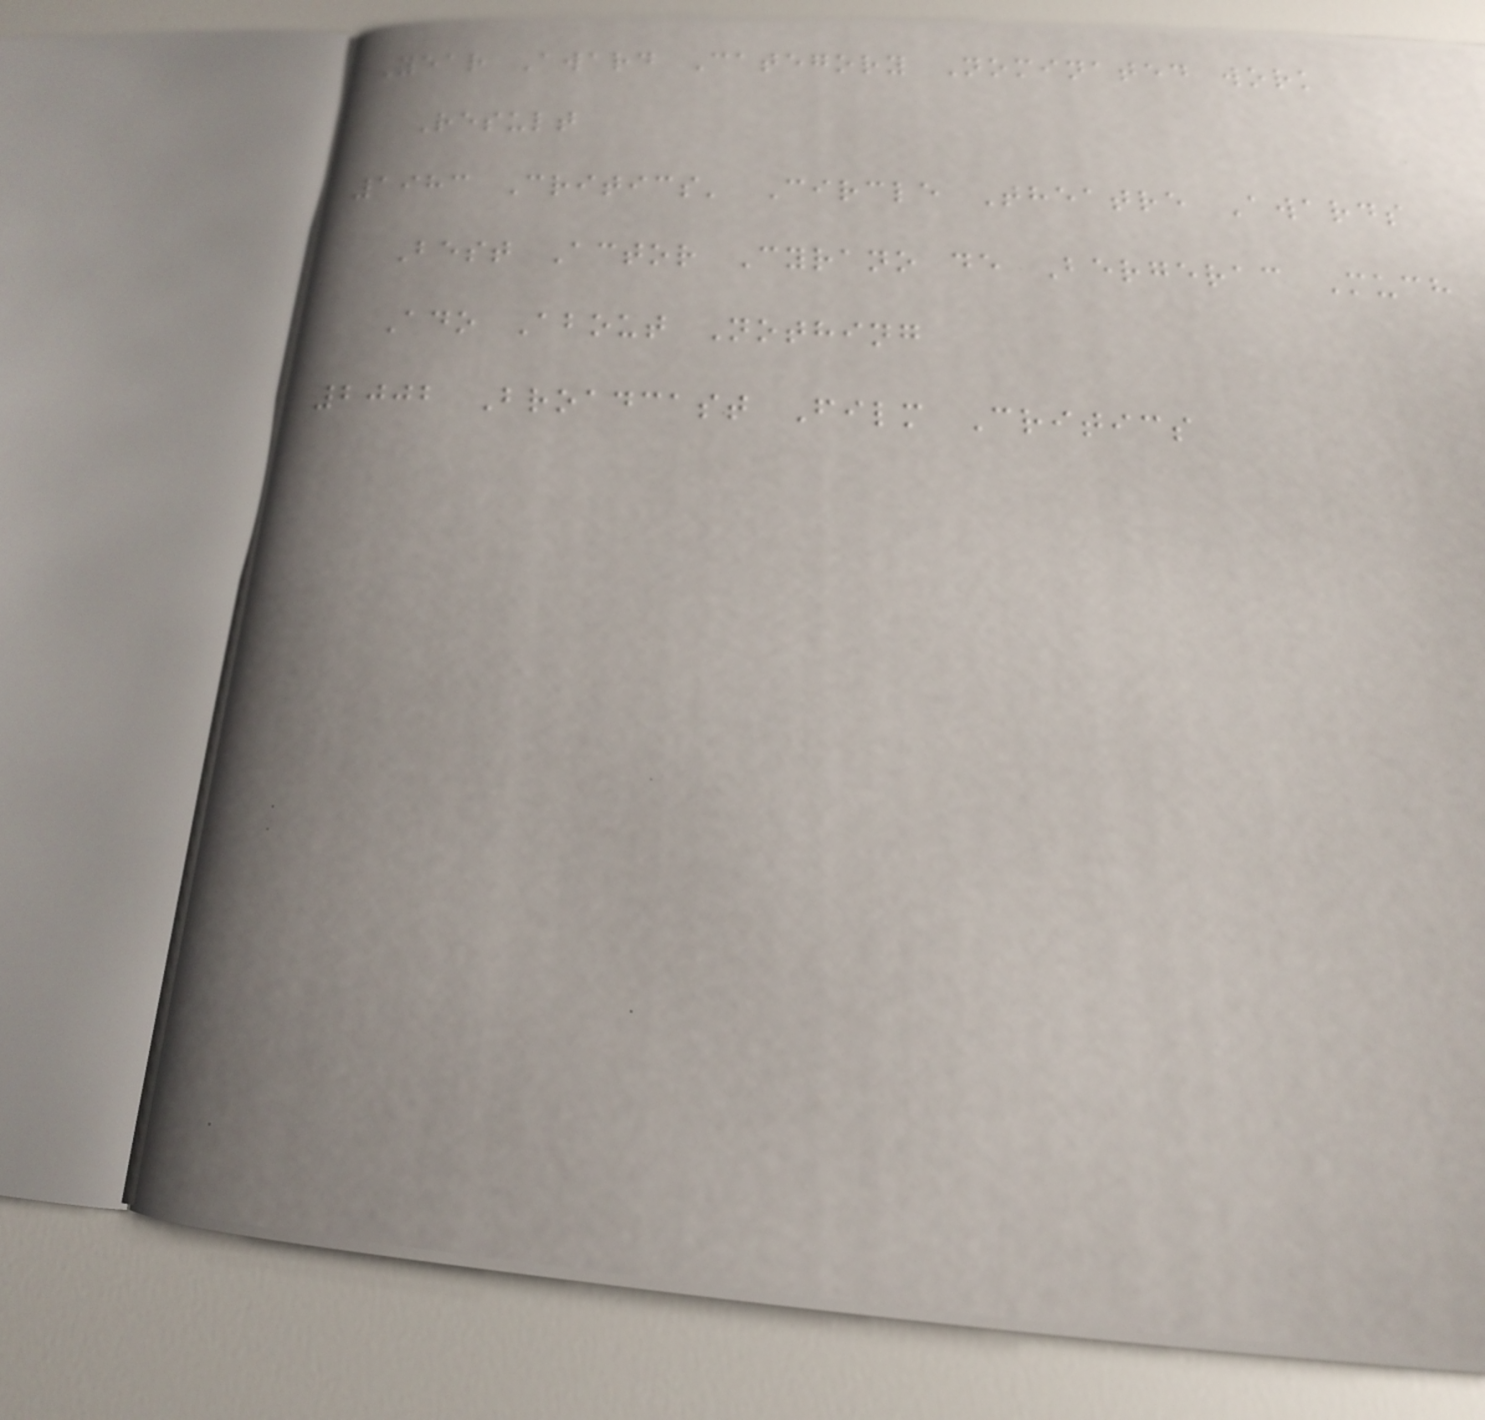Year Award Category Nominated work
Result
1983 Critics' Circle Theatre Awards
Best Actor Cyrano de Bergerac Much
Ado About Nothing
2002 Broadcast Film Critics
